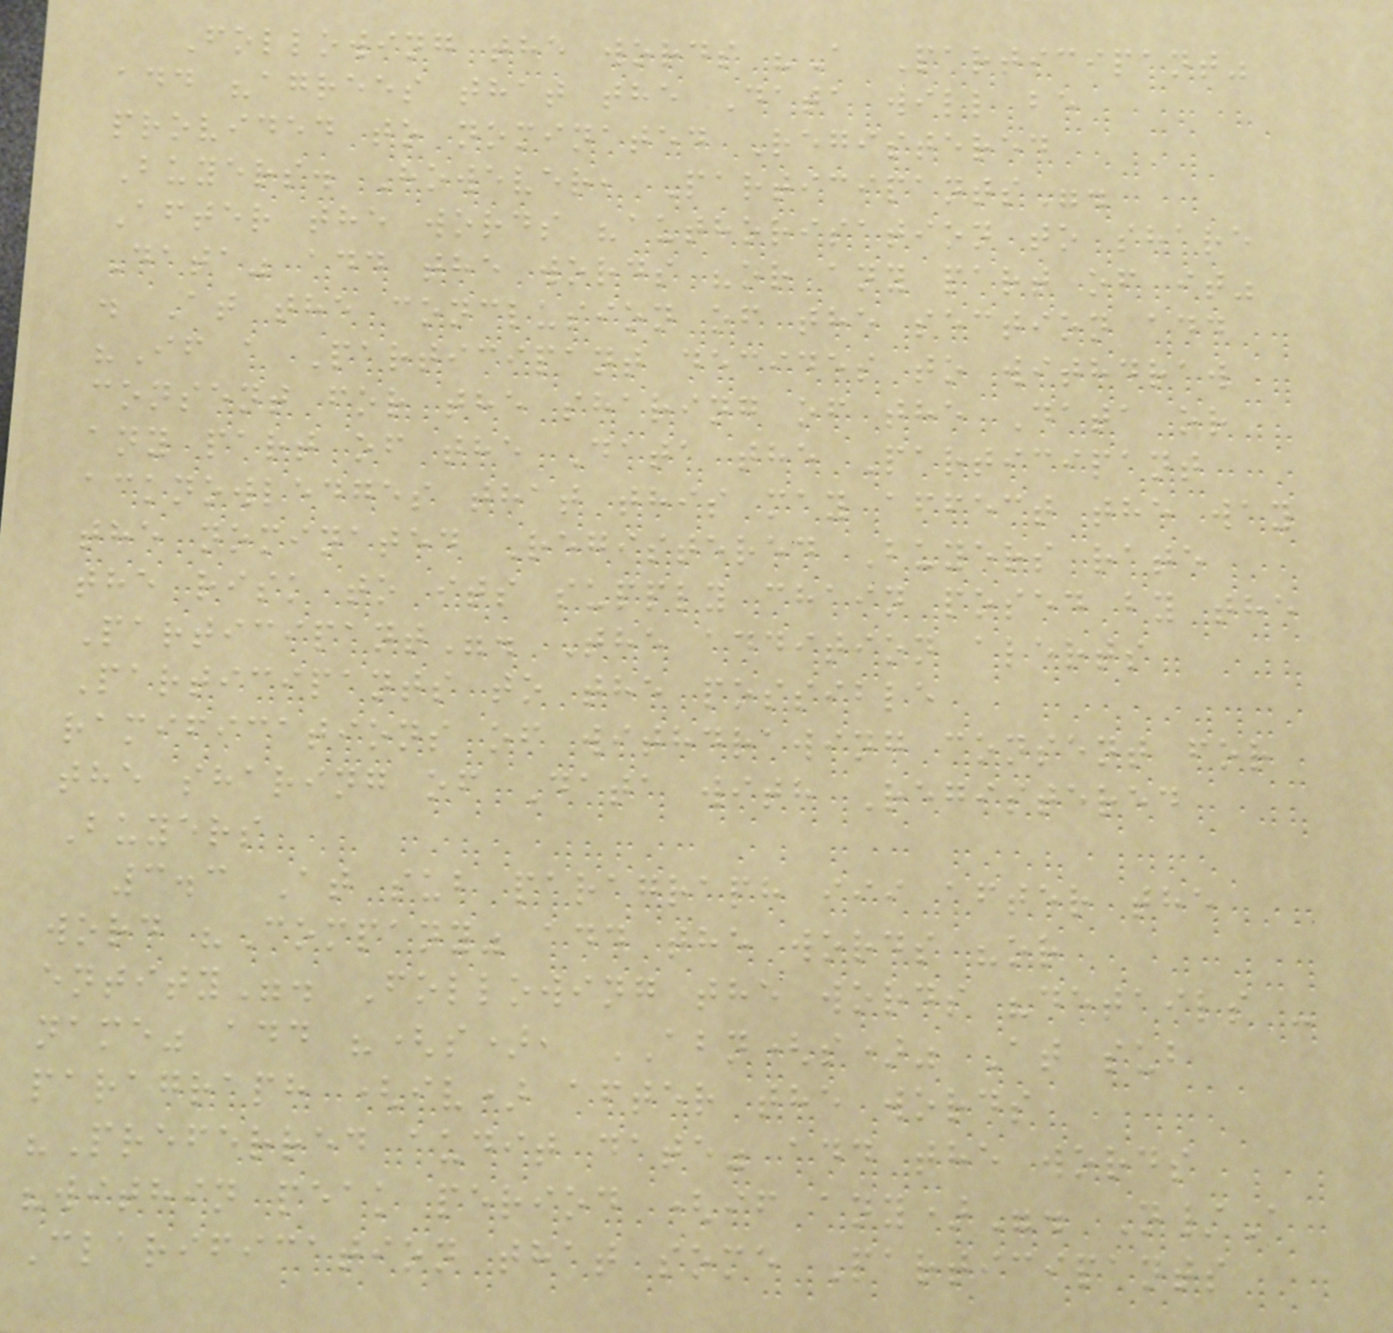Following the words "A Participant"
add "agrees that the Data will be
provided to nominated Registered
Buyers. However, Participants".
After the words "authorisation to share
Data" add the words "or any part of it"
. At the conclusion of the section add
"If a Participant decides to withdraw
consent for the sharing of the Data or
any part of the Data the Participant
acknowledges that this may affect the way
the nominated Registered Buyers rate
the risk to its supply chain posed by the
Participant". The addition alerts
Participants to the possible
ramifications of withdrawing consent for
the sharing of Data with Registered
Buyers
3.3 At sub paragraph iii after the
word "Company" add the words "or
entity". Following the words "details -
name" add "(s), ABN(s)" At sub
paragraph (iv) after the words
"Preferred audit date" add the words
"within peak period (if any)". N/A
Clarification that some Participants
